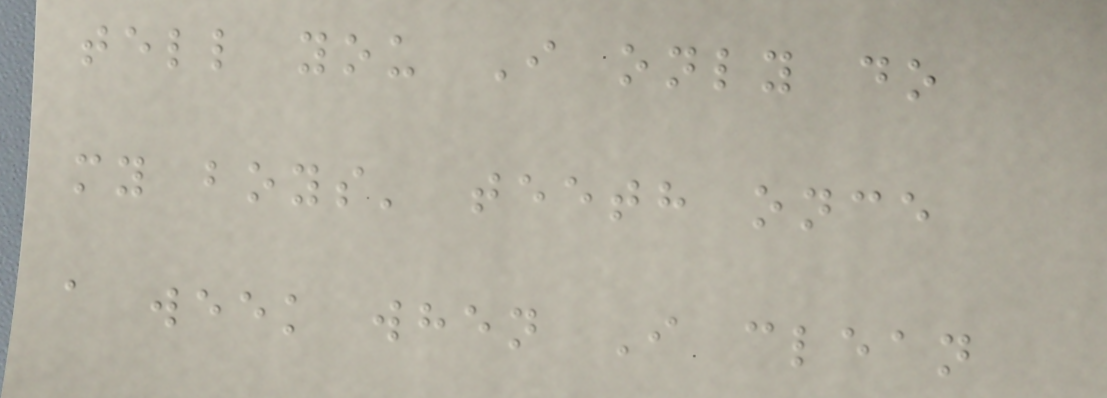tell you I only do
my boys' teeth once
a week when I clean
